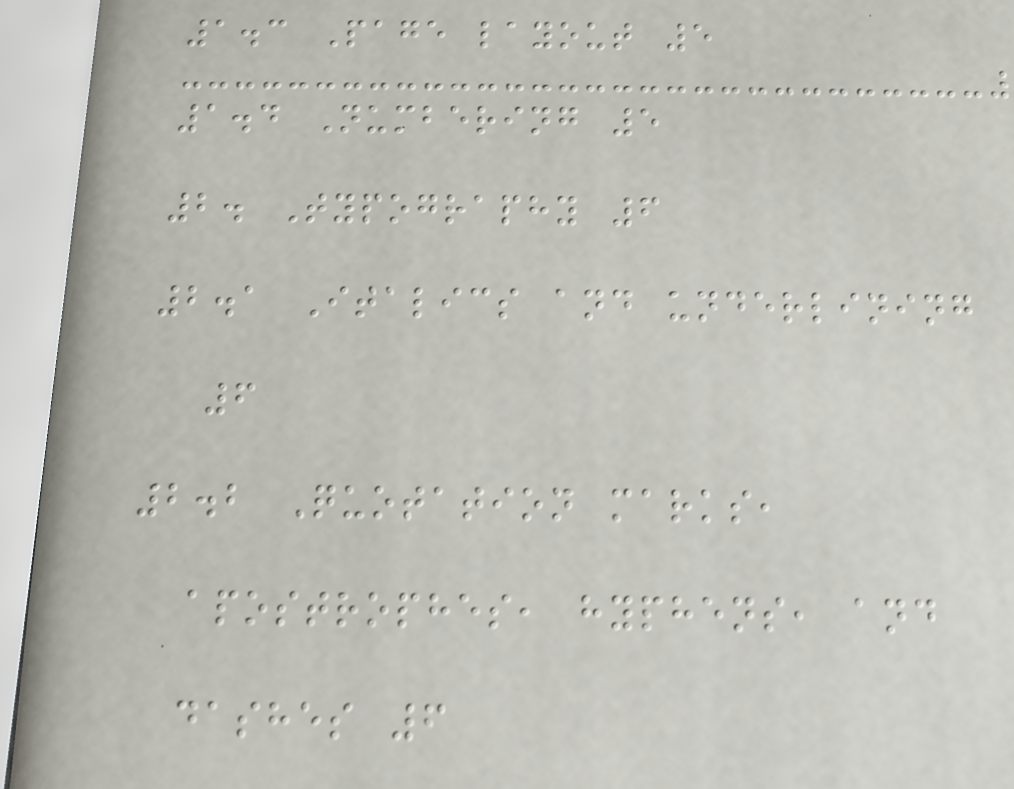1.3 Page layout 5
1.4 Numbering 5
2. Typography 6
2.1 Italics and underlining
6
2.2 Quotation marks,
apostrophes, hyphens, and
dashes 6
